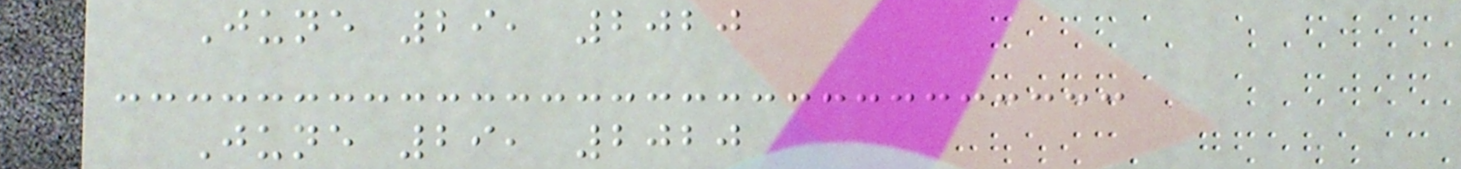June 29, 2020
June 29, 2020
